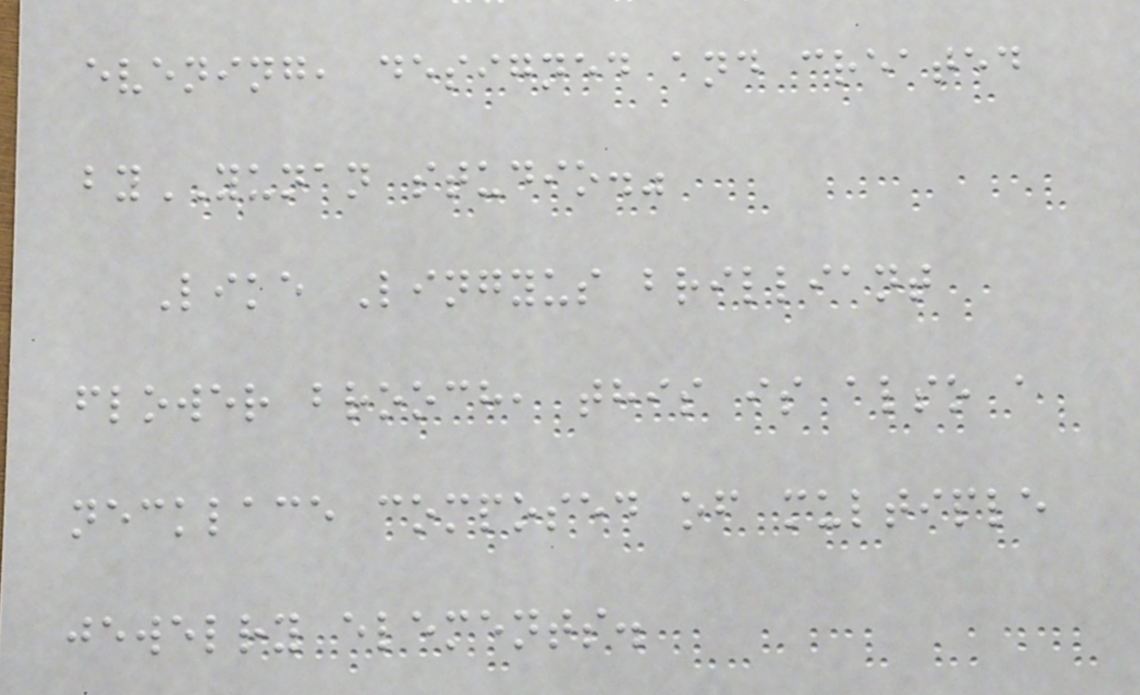evening, designed and created
byYUNAN studio."
Like Lingyus brilliant
flower brooch, this is also a
necklace composed of multiple
jewelry elements.
